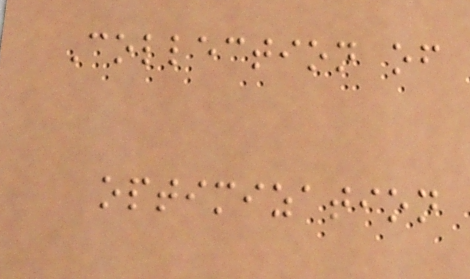Collection of
optimization
